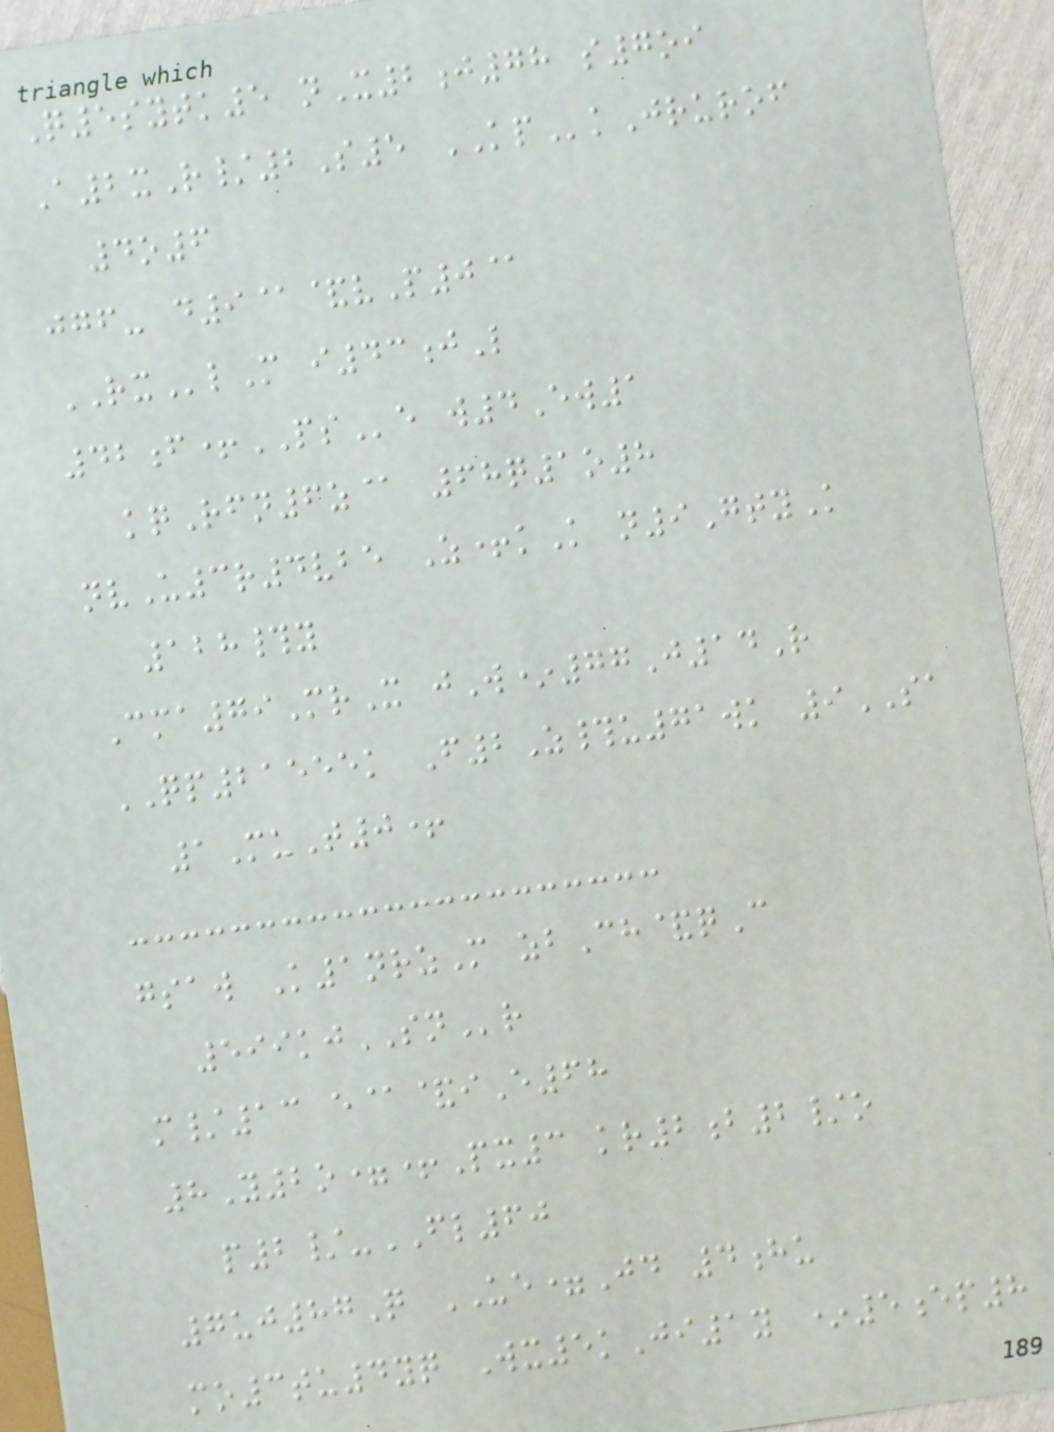Q5sytk5 nX2j78 s7oi
A2xR/2S5 KPkJrurof
4o6
jgf- d9@&vP0@
RXlM i43jL
42f+PSe w4Ew1
kqRfn6z@ 68q1o8
nvU3r4vbe Z+kK n9GtyK
128#y
Cma79MrX jW*77J14R
QP21555k F2Z#u71wk 9SA
1MuT0+
gsaw K1nrzM zbCh&qC
599kjSNr
m/13 e@&iE68
8Y2o=+Px3 kr2b2/o
p2/-FL60
7uj87Q UE=Jd 4hu
mo3tu4yq Wx5kJi1y *5ep8
